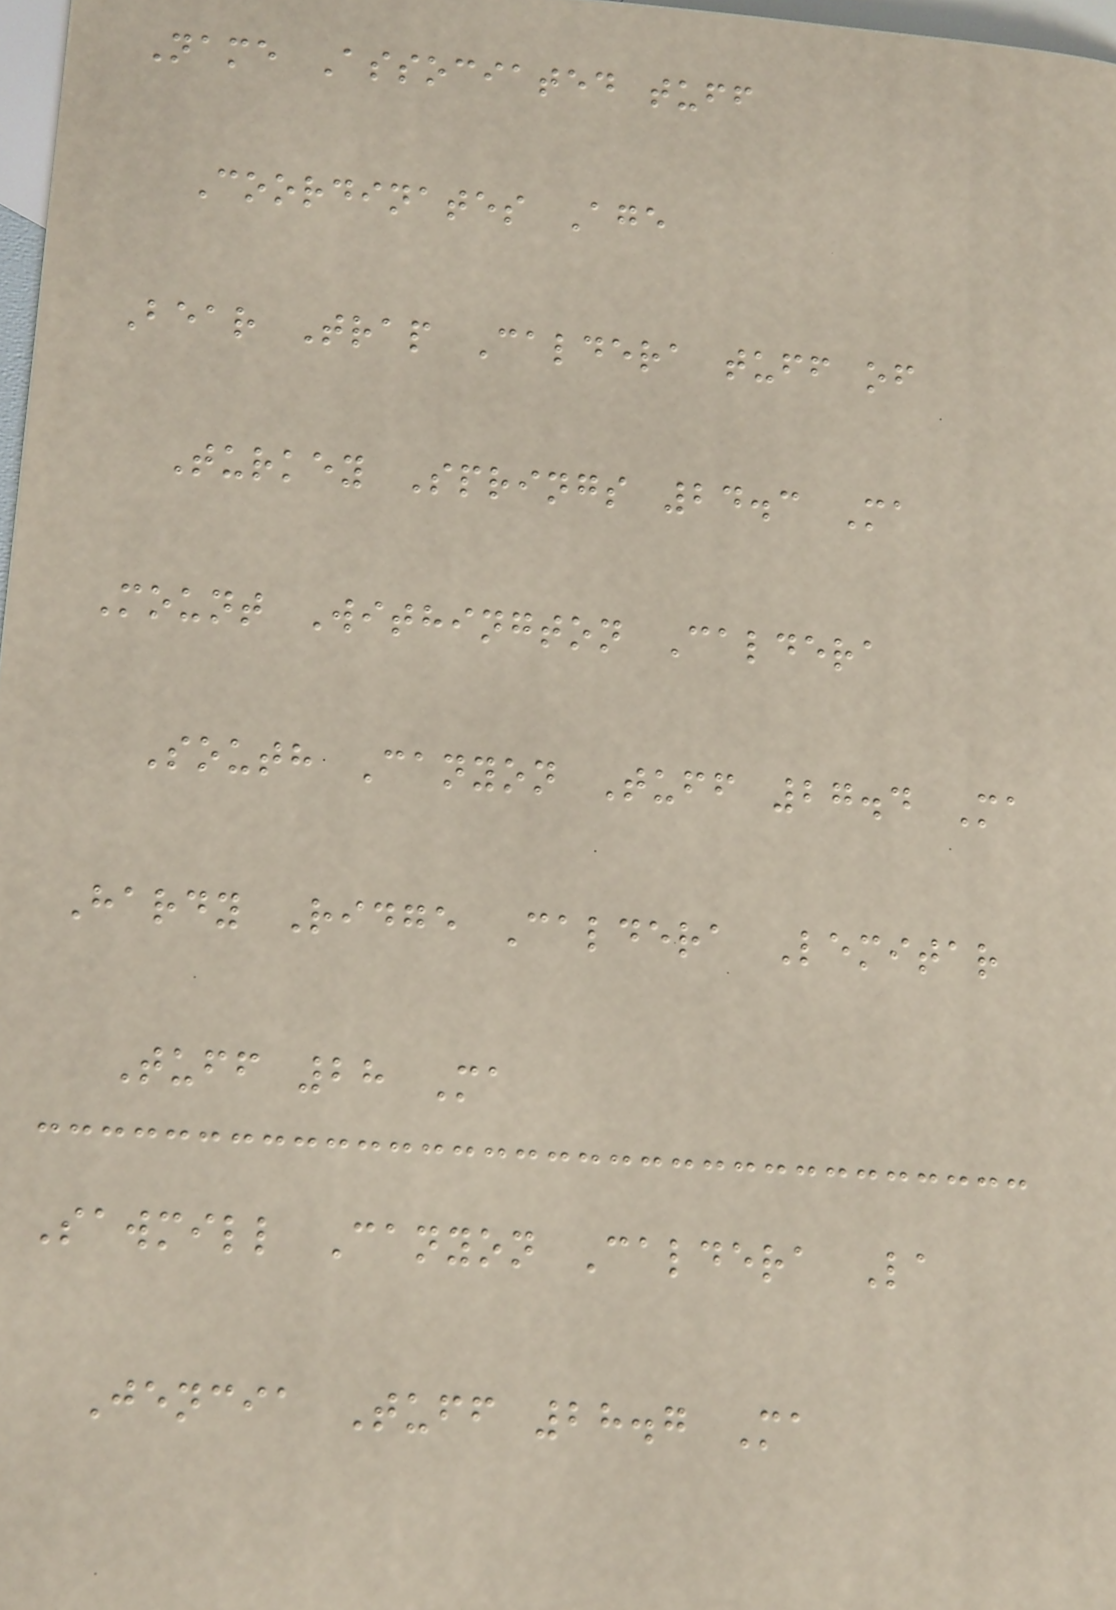Name Associated tuff
Coordinates Age
Bear Trap Caldera tuff of
Turkey Springs 24.3 Ma
Mount Withington Caldera
South Canyon Tuff 27.4 Ma
Hardy Ridge Caldera Lemitar
Tuff 28 Ma
Sawmill Canyon Caldera La
Jencia Tuff 28.7 Ma
